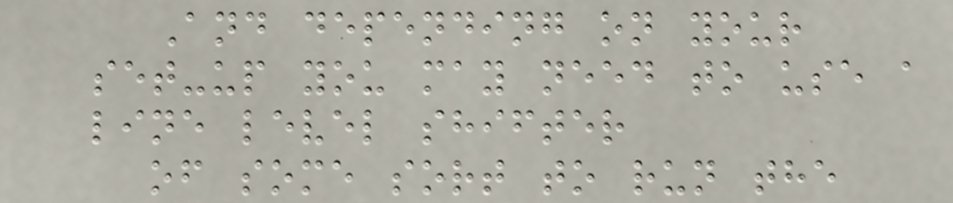And depending on your
set-up you may need to use a
line level shifter
of some sort to run the
